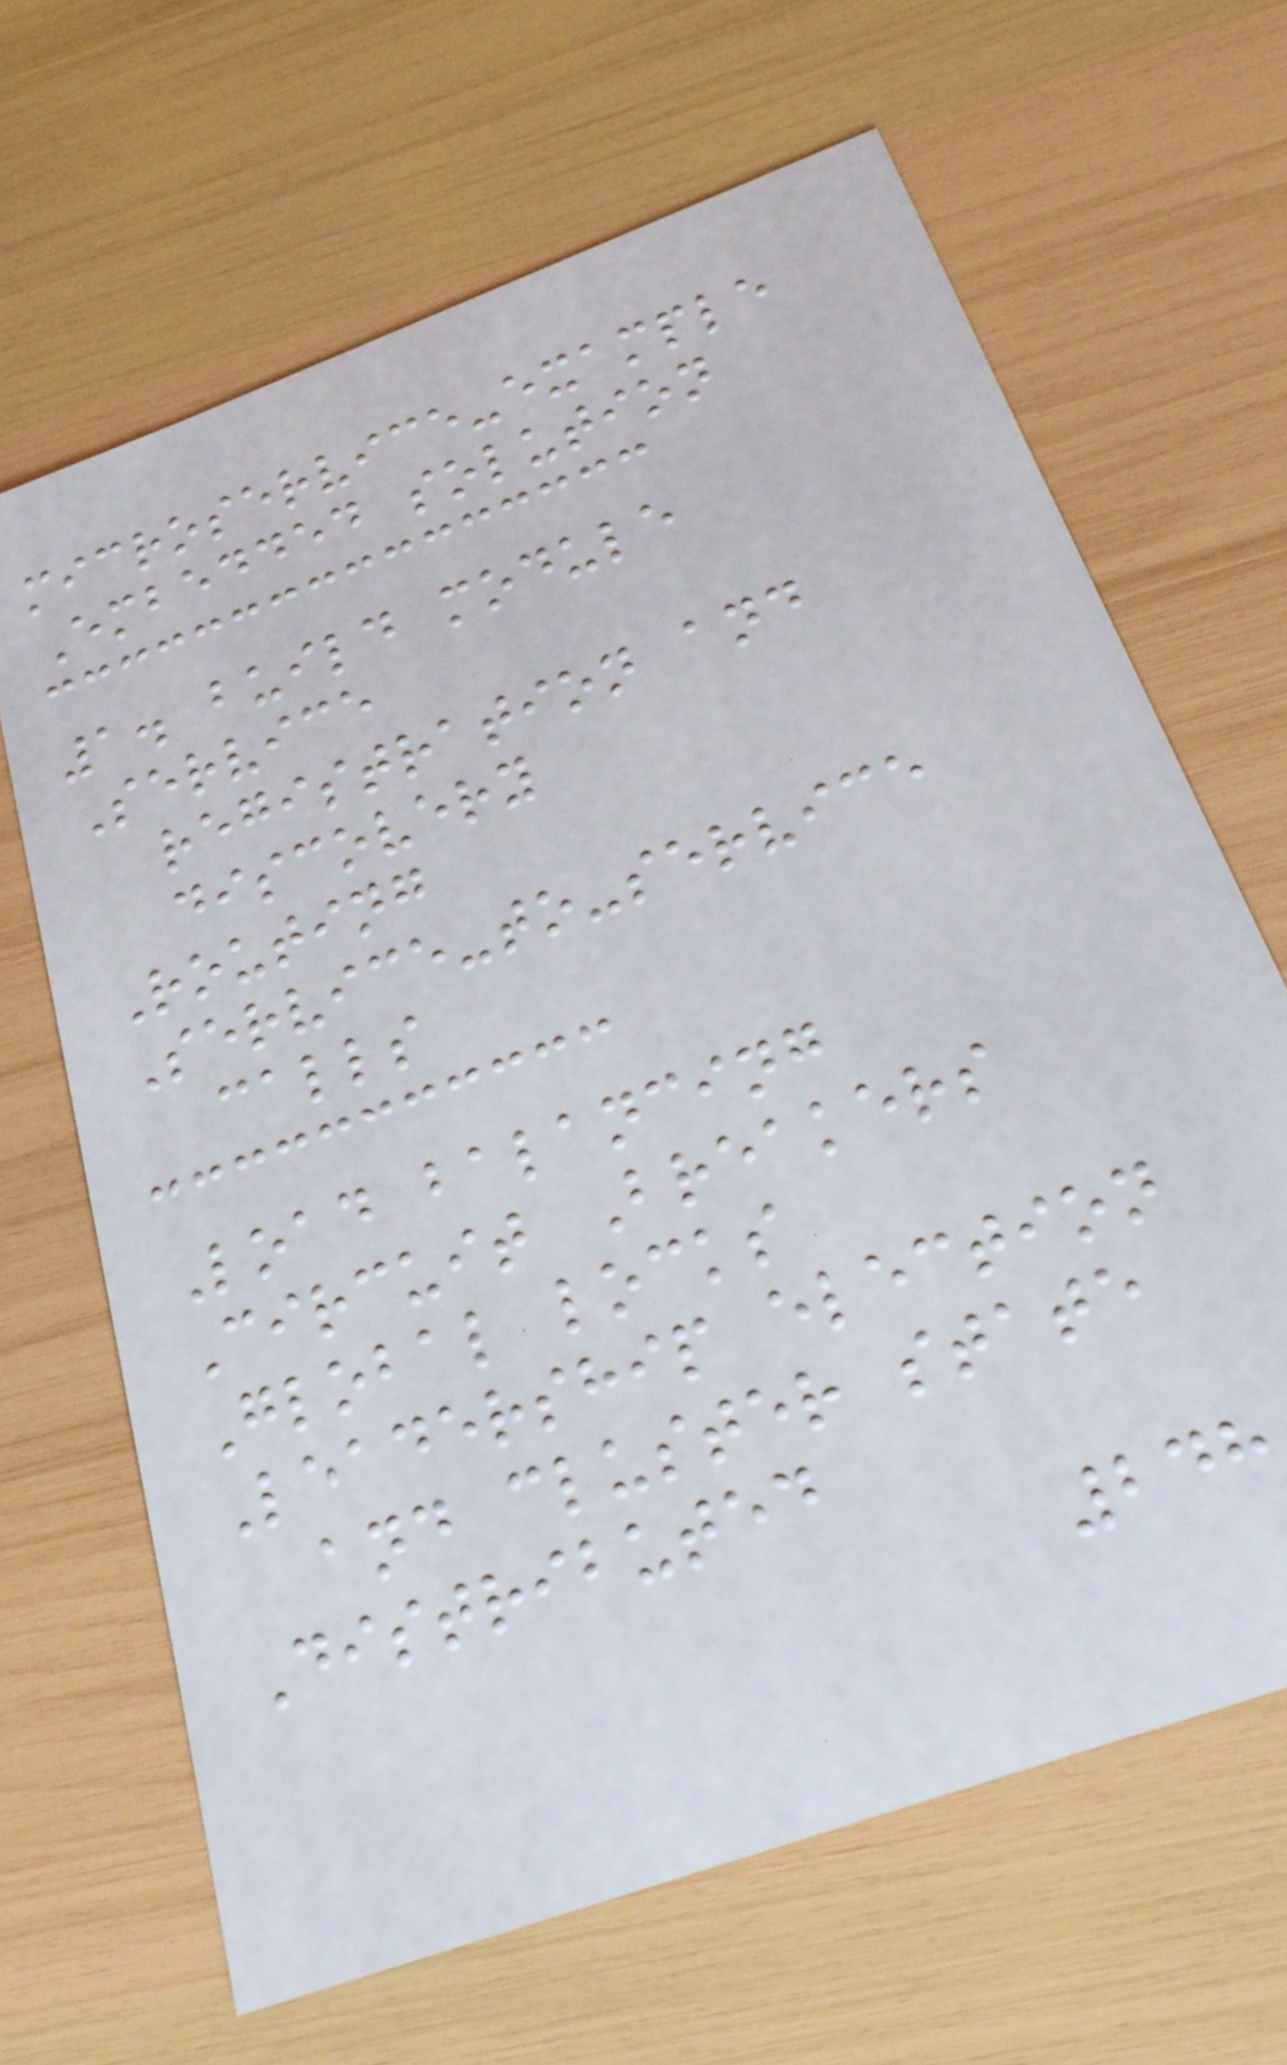microservice-example
Embedded solution
1. build module
Service
registration and
discovery
Routing
Service-to-service
calls
Load balancing
Circuit Breakers
Global locks
Leadership election
and cluster state
Distributed
248
